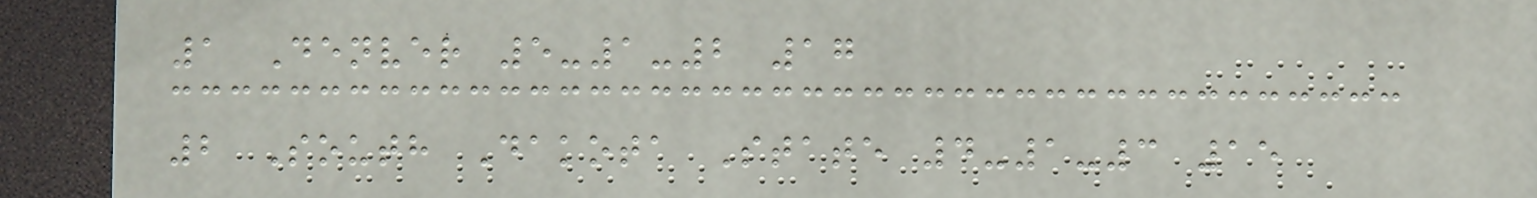1 Denver 5-1-2 17
2 South Dakota State 4-1-3 15
